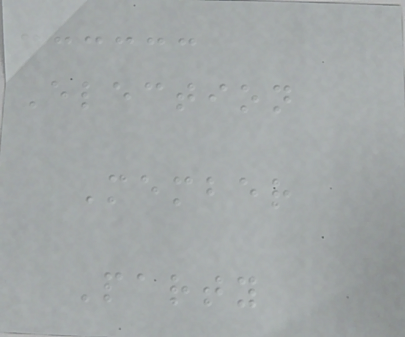Election
Member
Party
